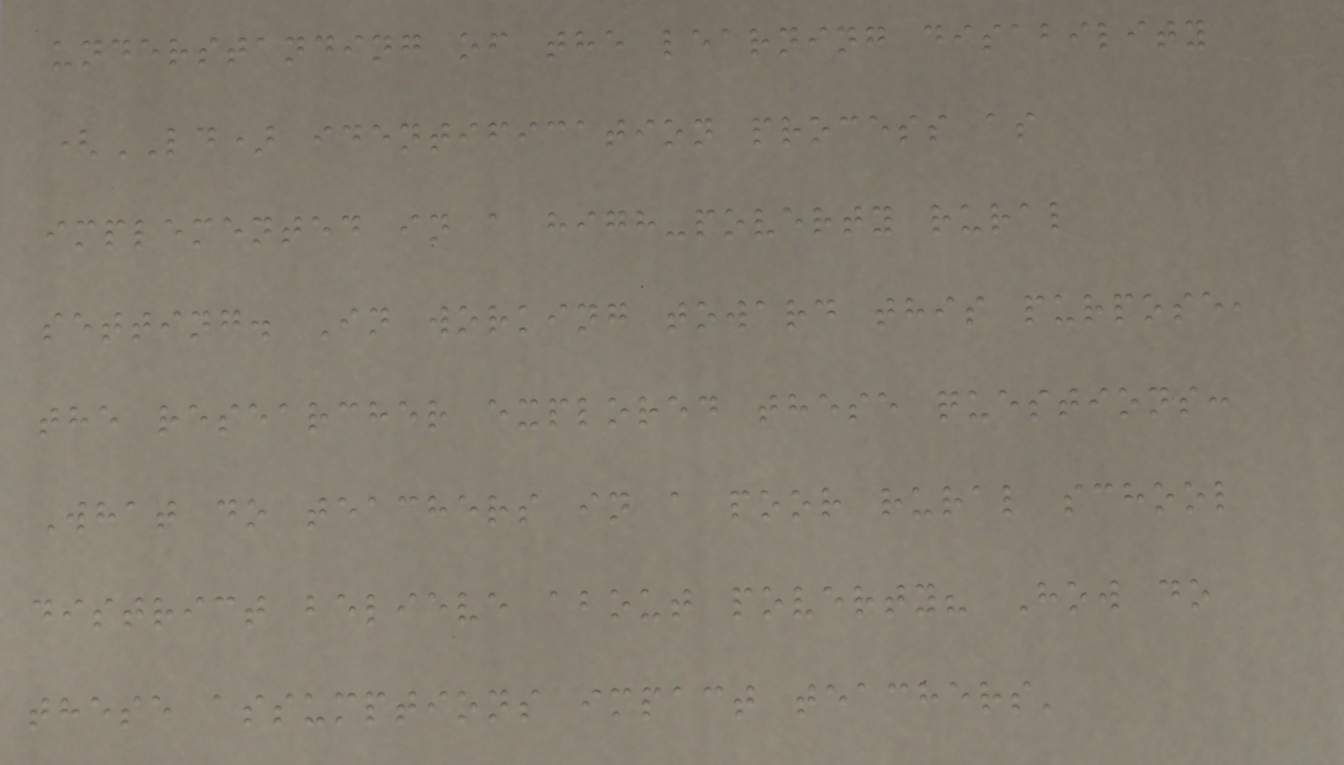understanding of the learning disability
(LD) identification process as
implemented in a high-poverty rural
setting. In working toward this purpose,
the researcher explored these questions:
What do teachers in a poor rural school
district believe about poverty? How do
these assumptions impact teachers'
